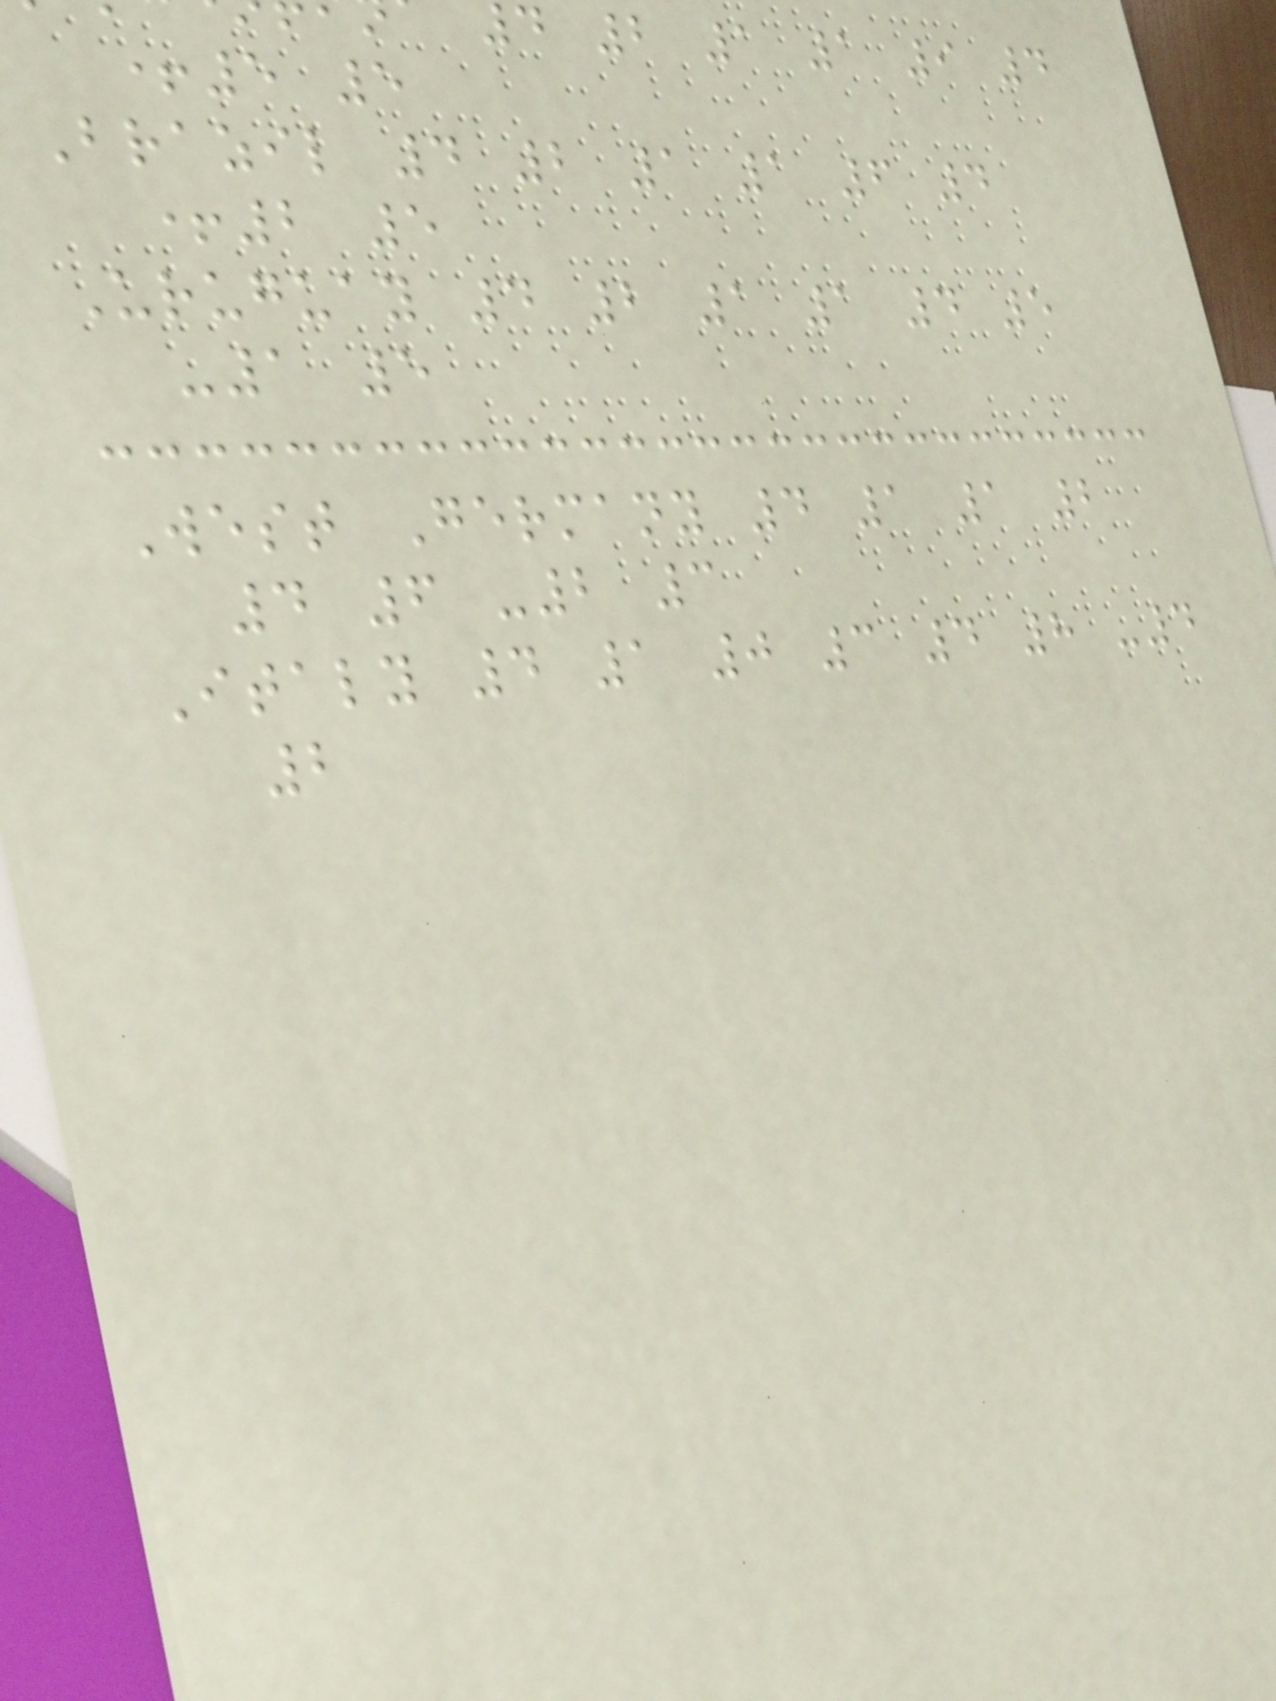4 2 1 1 9 4
+5 5
Brazil 4 2 1 1 6 4
+2 5
Uruguay 4 2 1 1 4 5
-1 5
West Germany 4 1 1 2
4 6 -2 3
Italy 4 1 0 3 4 8 -4
2
